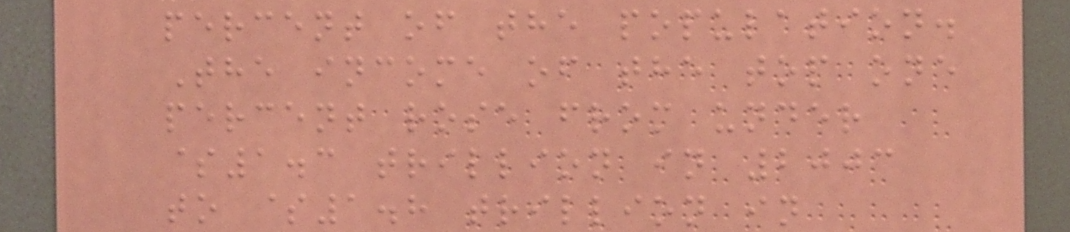percent of the population.
The income of the top one
percent rose from under
$1.3 trillion in 2003
to $1.8 trillion in
